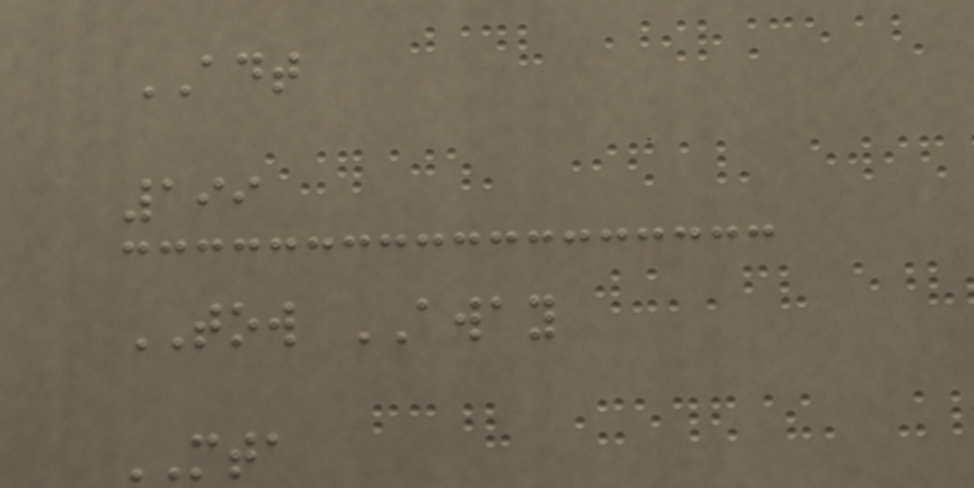ADT
199
TOW AWAY
MTA
